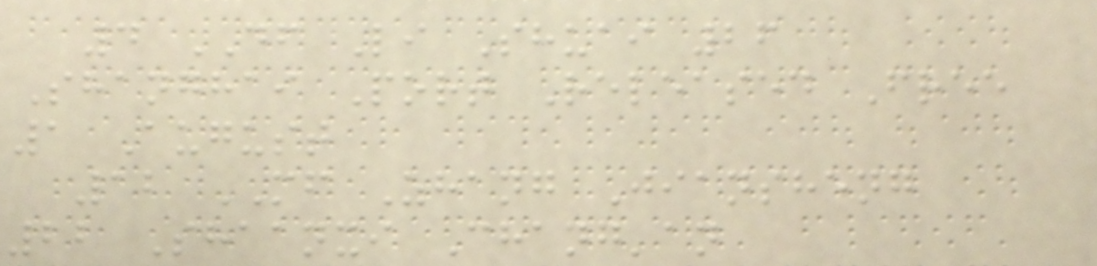4 DF Li Shuai 26
Shanghai Port Released Free
1 August
12 MF Zhang Jiansheng
22 Shaanxi Chang'an
